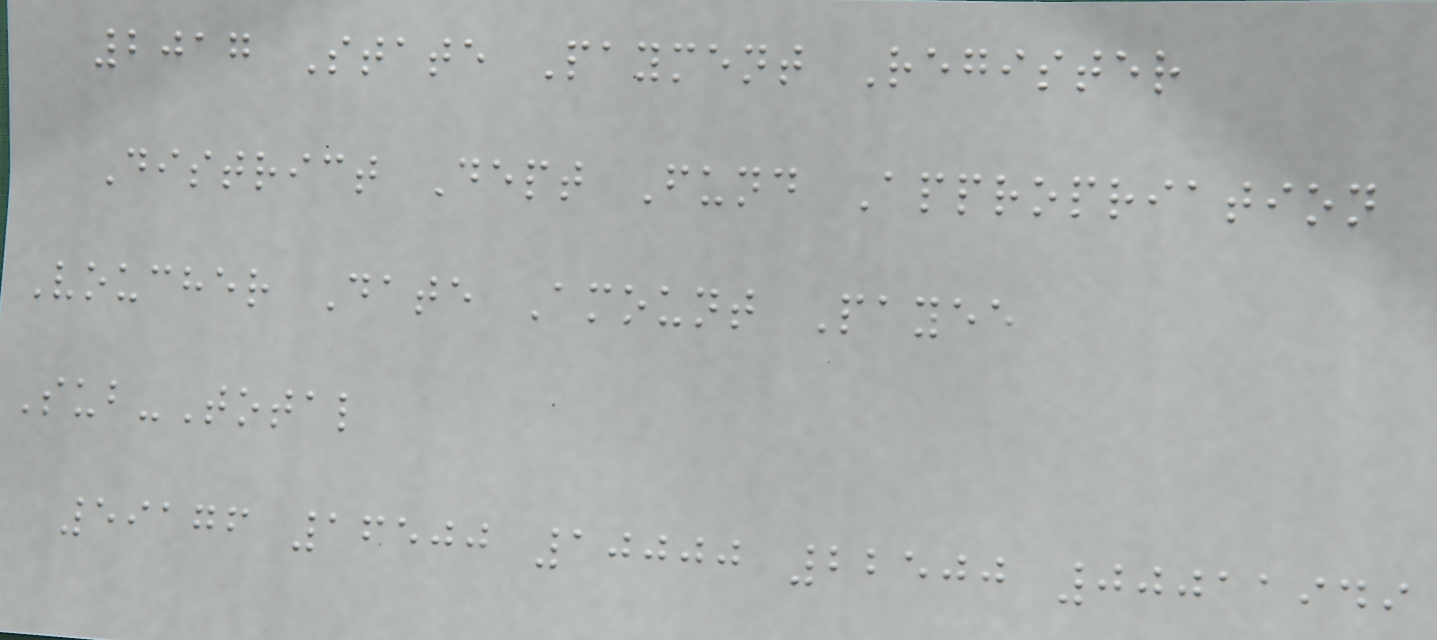2017 State Payment Register
District Dept Fund Appropriation
Voucher Date Amount Payee
Sub-Total
59176 16500 10000 22500 00011949
